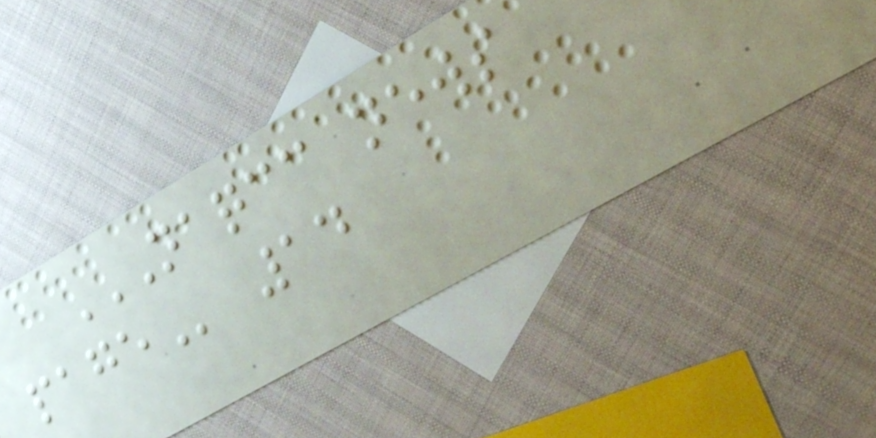NAQCC NEWS
PAGE 14
